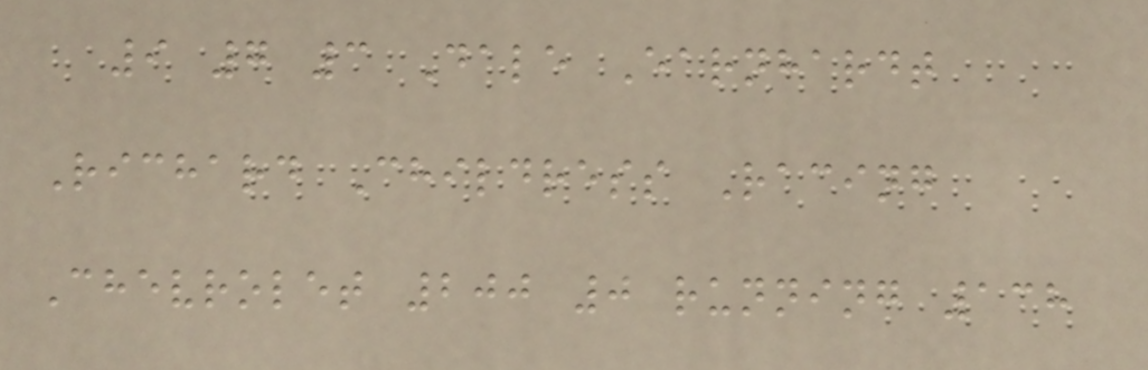9 7 3 Dale Earnhardt
Richard Childress Racing
Chevrolet 200 0 running 138
